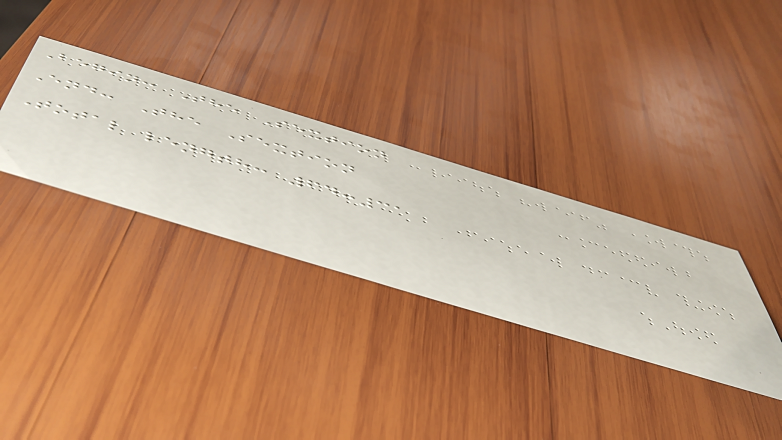Begin: The Sextion
End: The Sextion
Total length: 64:31
